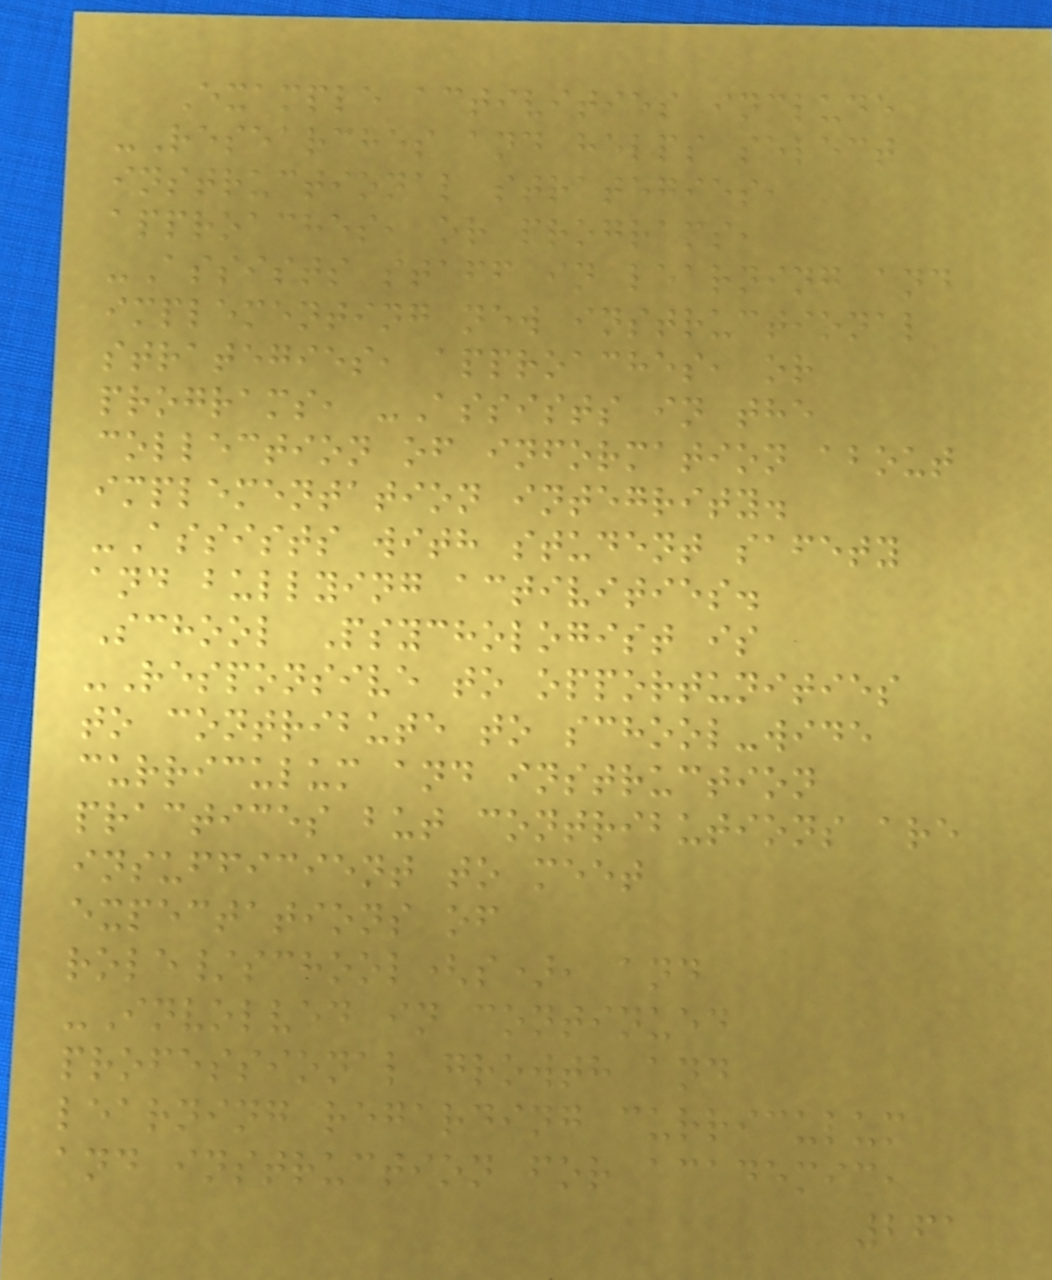Example activities include
-Researches and helps select
instructional strategies,
approaches, or programs,
-Assists staff in learning and
implementing new instructional
strategies, approaches, or
programs, -Assists in the
collection of information about
implementation integrity.
-Assists with student safety
and bullying activities.
School Psychologist is
-Responsive to opportunities
to contribute to school-wide
curriculum and instruction
practices but contributions are
insufficient to meet
expectations of
role/school(s), and
-Involved in continued
professional growth and
learning regarding curriculum
and instruction for academic,
261
